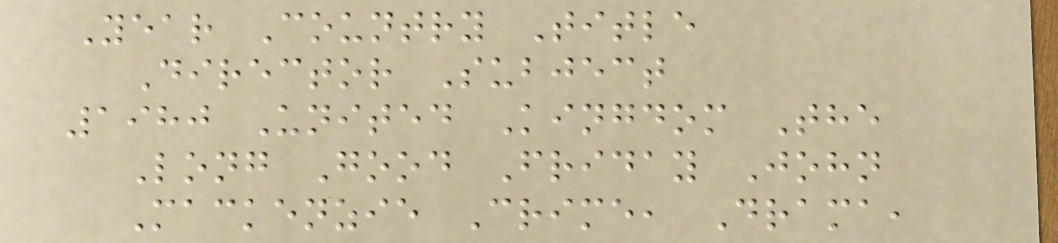Year Country Title
Director Subject
1980 United Kingdom The
Long Good Friday John
Mackenzie Crime, Drama,
